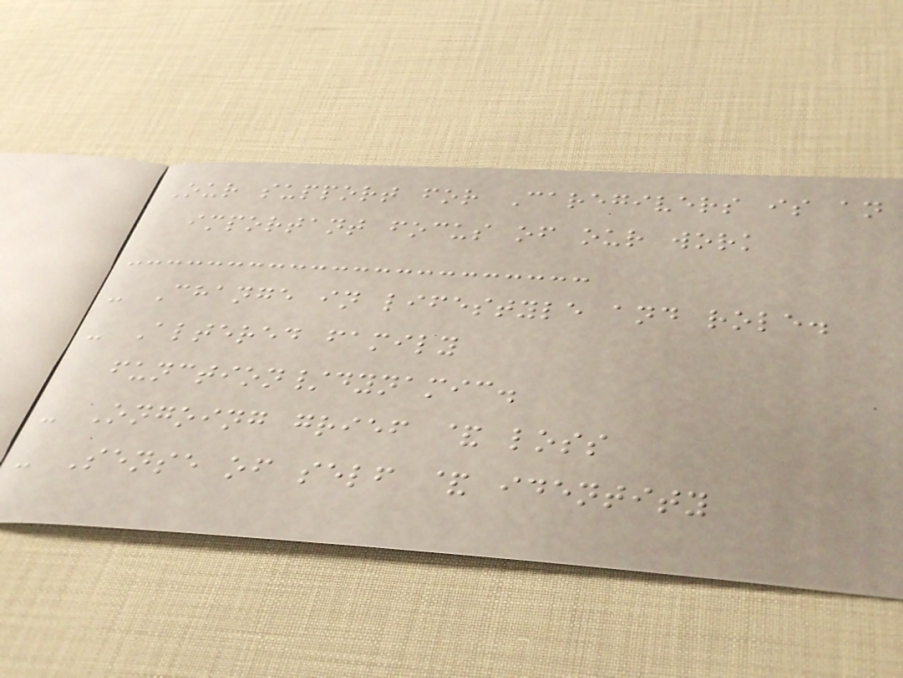Our support for Caregivers is an
important focus of our work
- Change in lifestyle and role.
- Altered family
function/dynamic.
- Ongoing grief & loss
- Sense of self & identity
